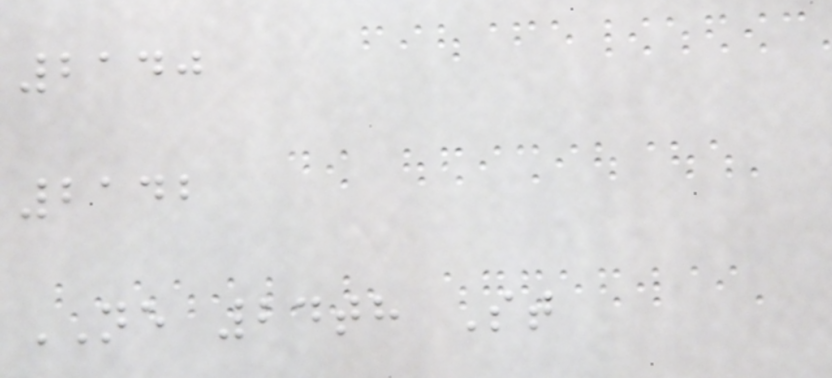2140
2142
NE 24th St
